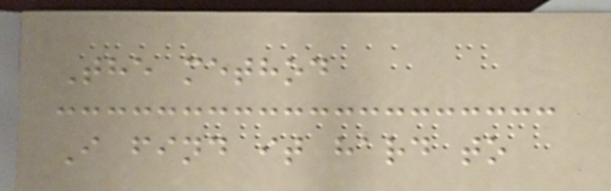The method
I find it hard to
